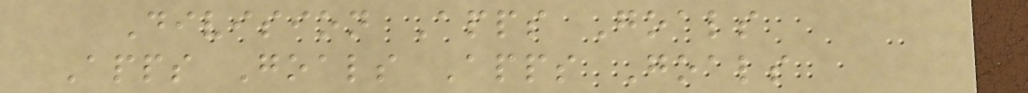Division Apps Goals
Apps Goals Apps Goals
